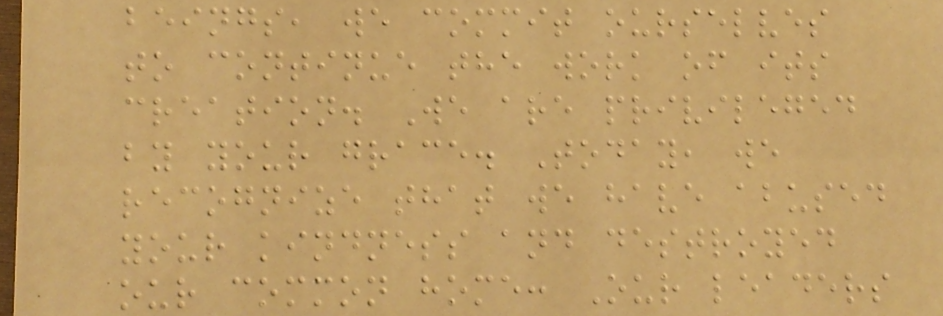beings, we commit ourselves
to continue the work of its
creation. We are privileged
by your grace. Today, we
recognize that we have abused
your kindness and destroyed
our common home: Our leaders
